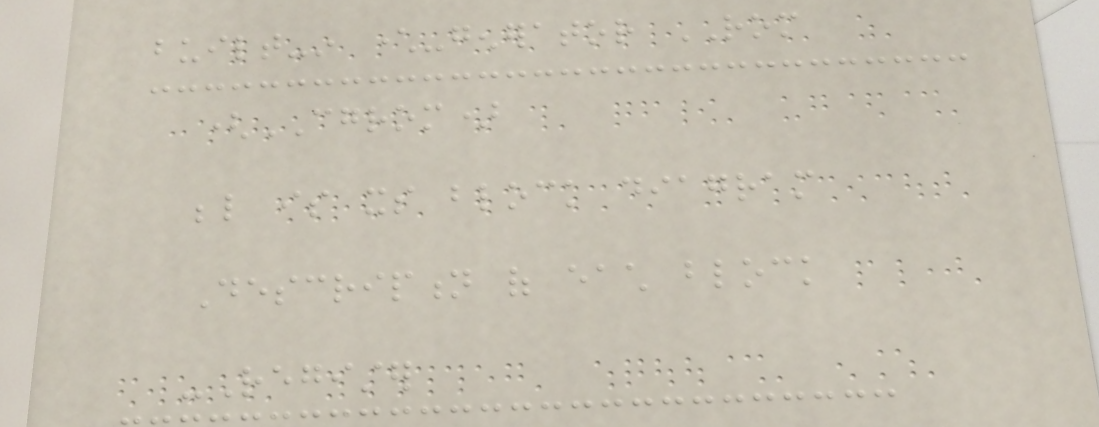built-in character-generator ROM
(CGROM)
below is its block diagram
Description of each block
-Register
